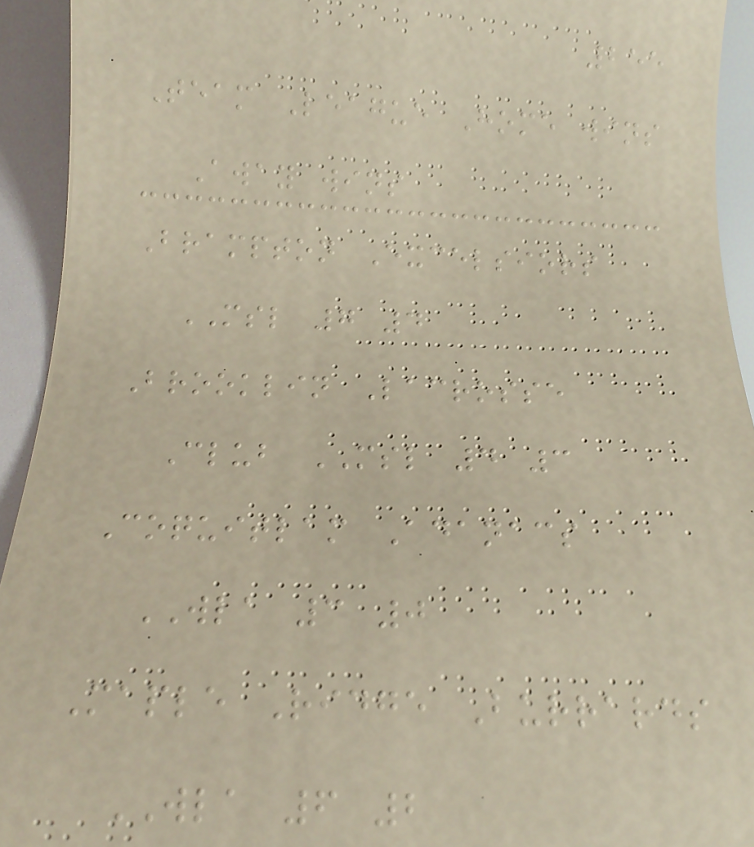255
Team League Home wins
Away wins
Brampton Excelsiors
MSL 7 4
Brooklin Lacrosse
Club MSL 4 3
Coquitlam Adanacs
WLA 3 0
Maple Ridge Burrards
WLA 6 2
